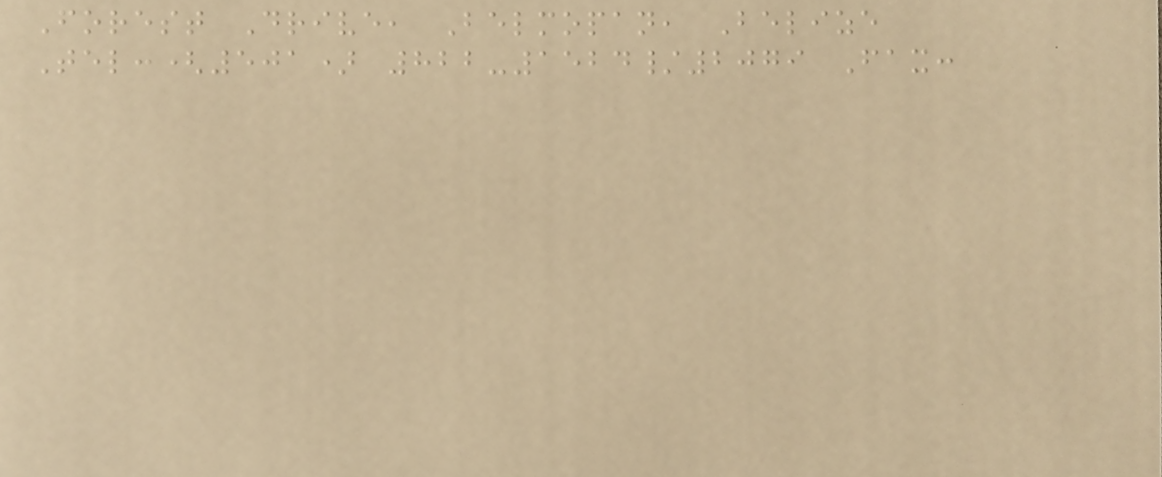Forest Drive, Belmopan, Belize
Tel:(501) 822-1524/2079 Fax:
